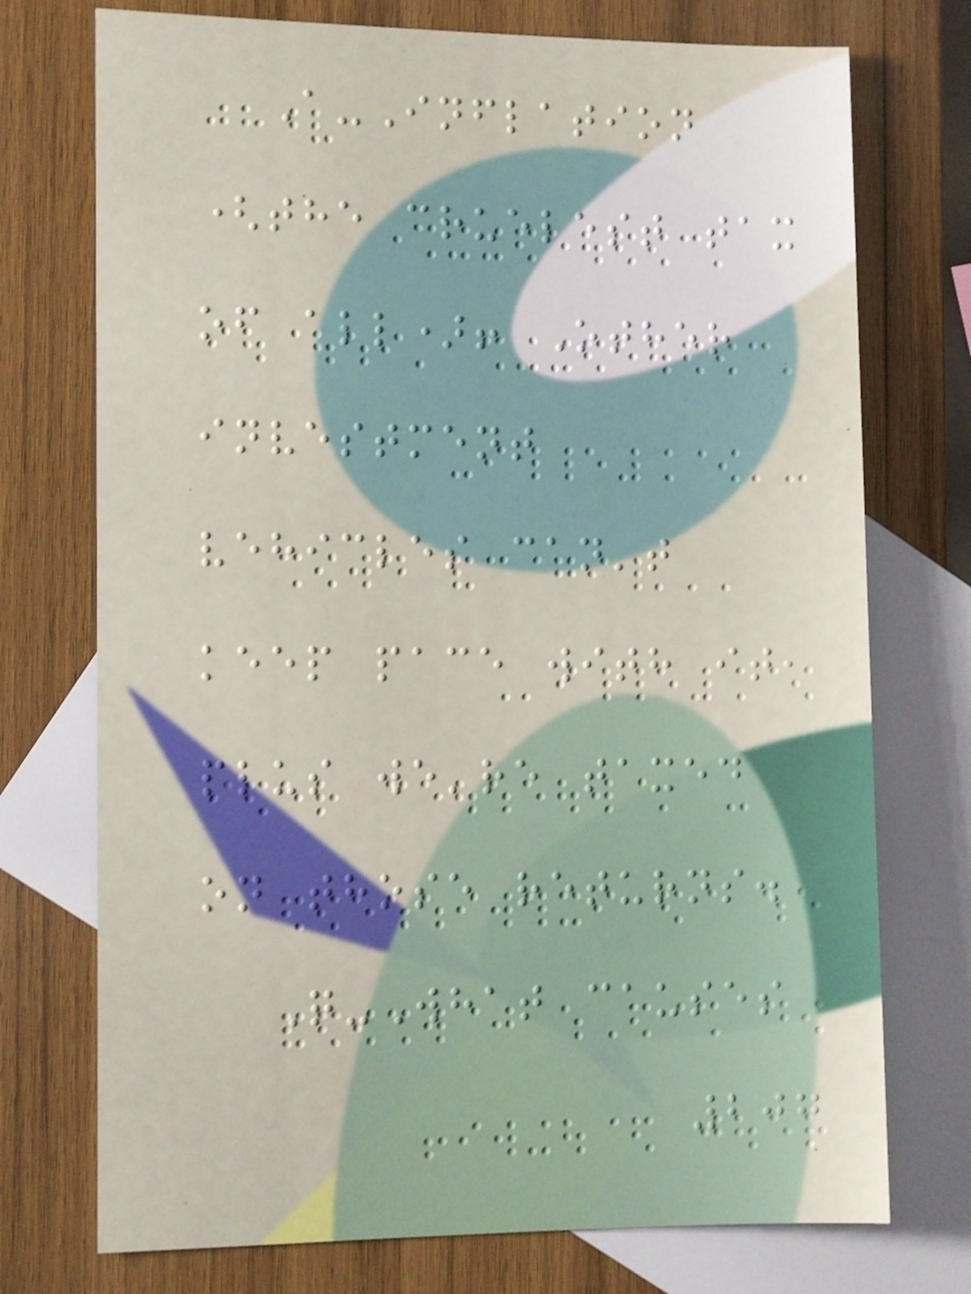A-Inflation
(the cruelest tax
of all)! Other
investment
vehicles can't
keep pace with it,
plus we're taxed
on those returns.
Q-What causes
207
